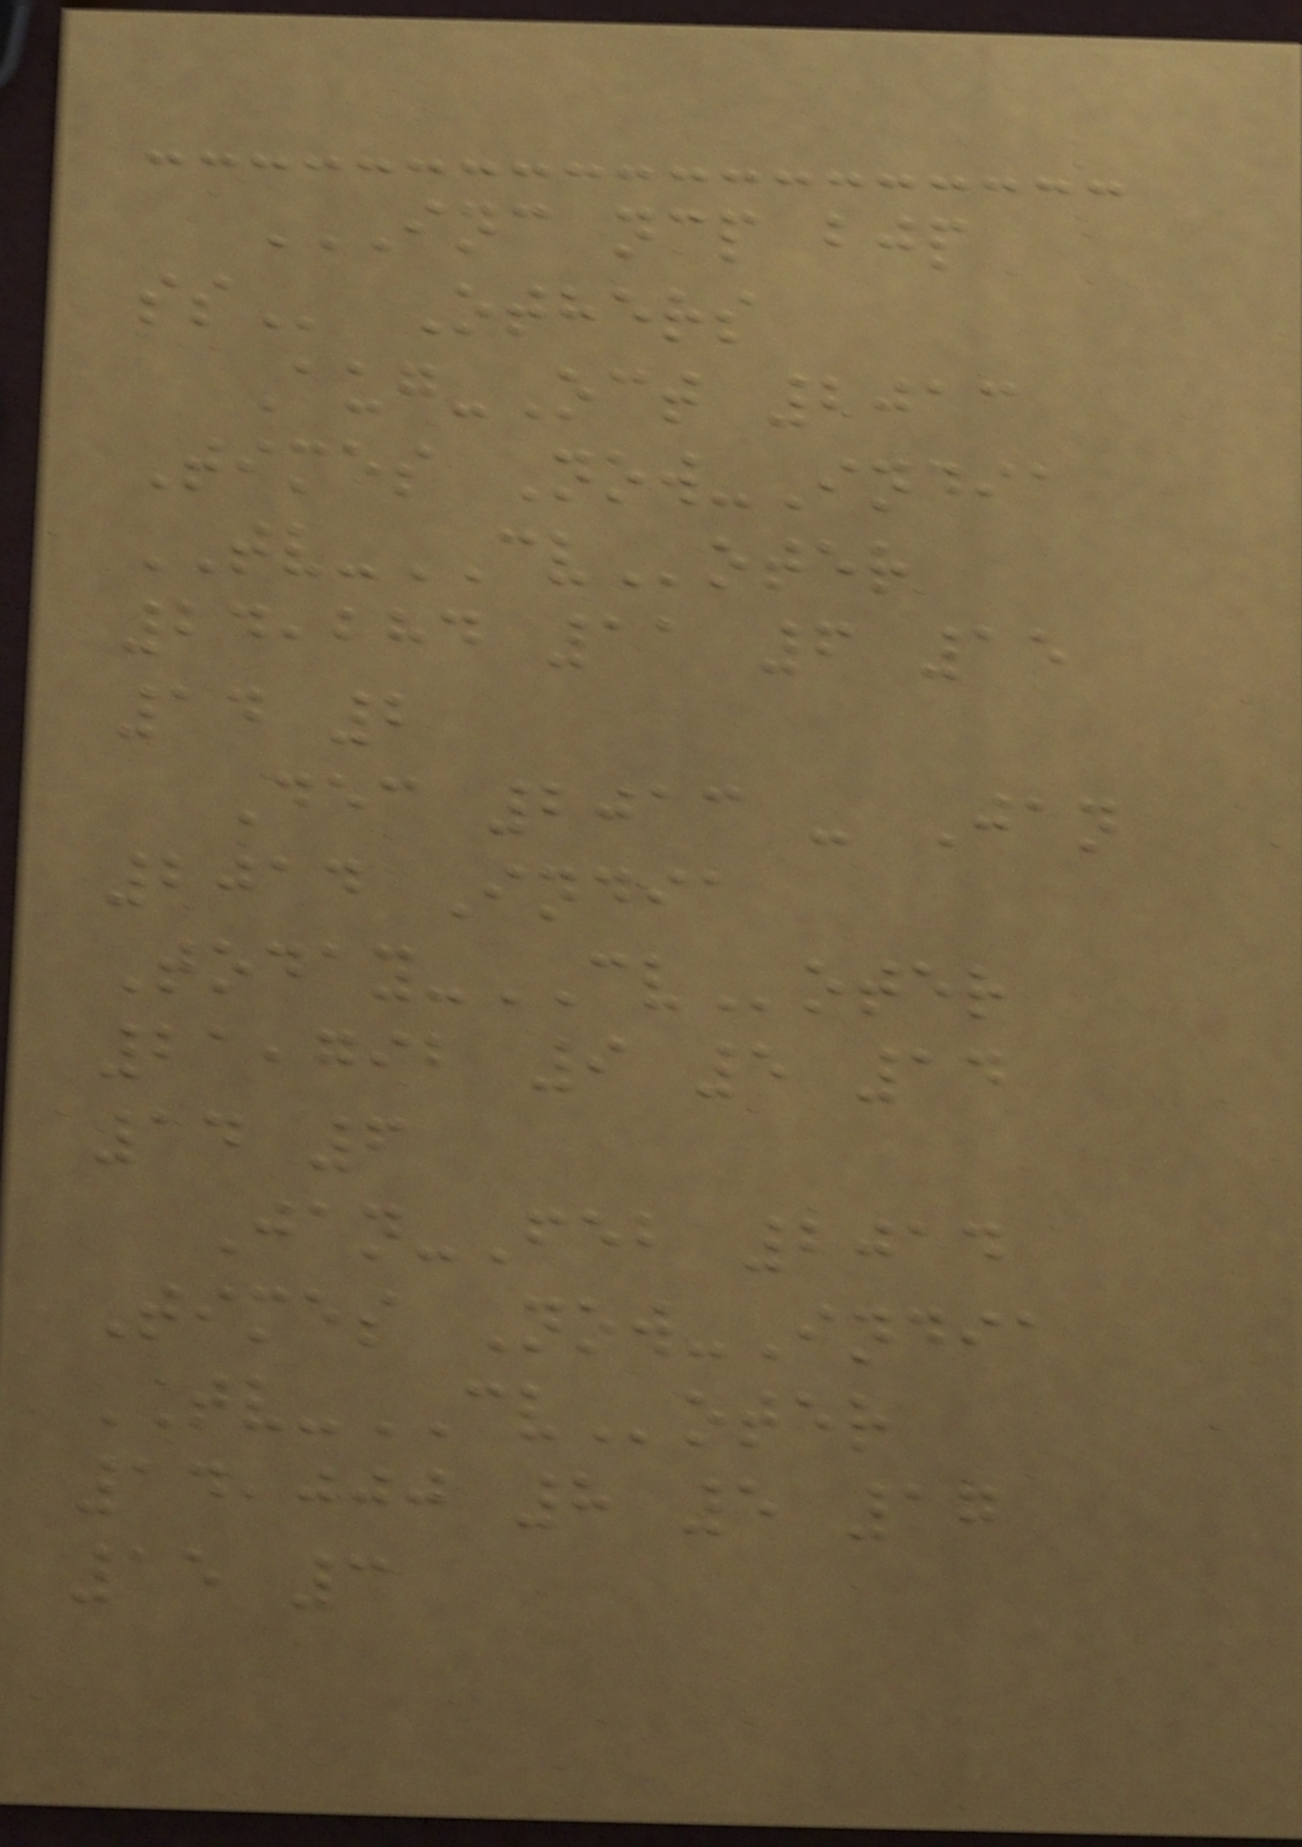INC NCP BJP
SS Others
Aug-Oct 2013
Times Now-India
TV-CVoter
24,284 11 6 15
14 2
Dec 2013 - Jan
2014 India
Today-CVoter
21,792 9 5 14
14 6
Jan-Feb 2014
Times Now-India
TV-CVoter
14,000 8 5 17
15 3
